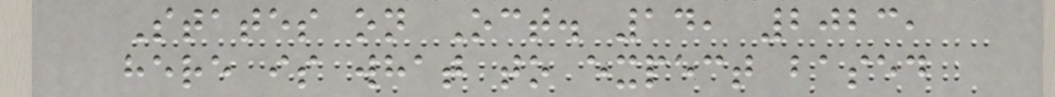States on Oct. 14, 2023,
here is what to expect based
